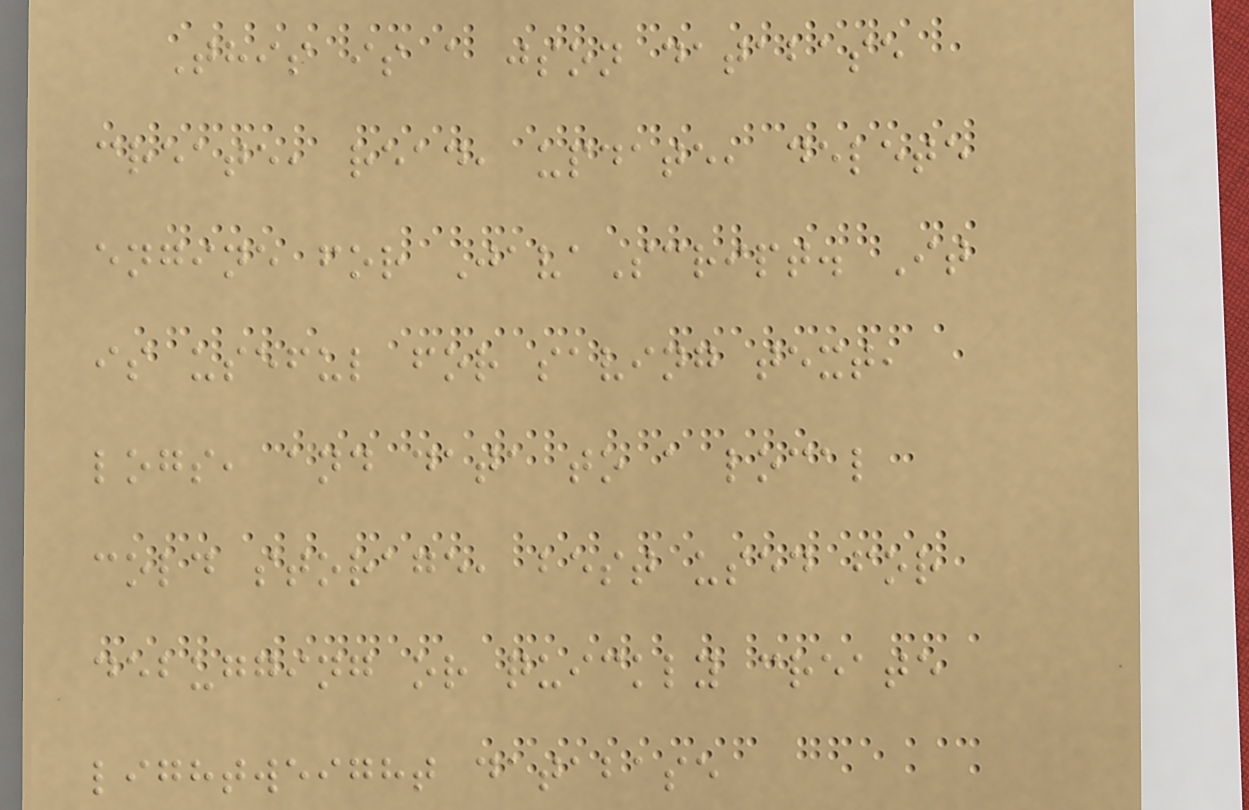This is a json database
create, read, update, delete
engine for JavaScript. It
is useful for saving text,
logs, and data to a local
cold storage, best used for
debugging or quickly create
lightweight database
